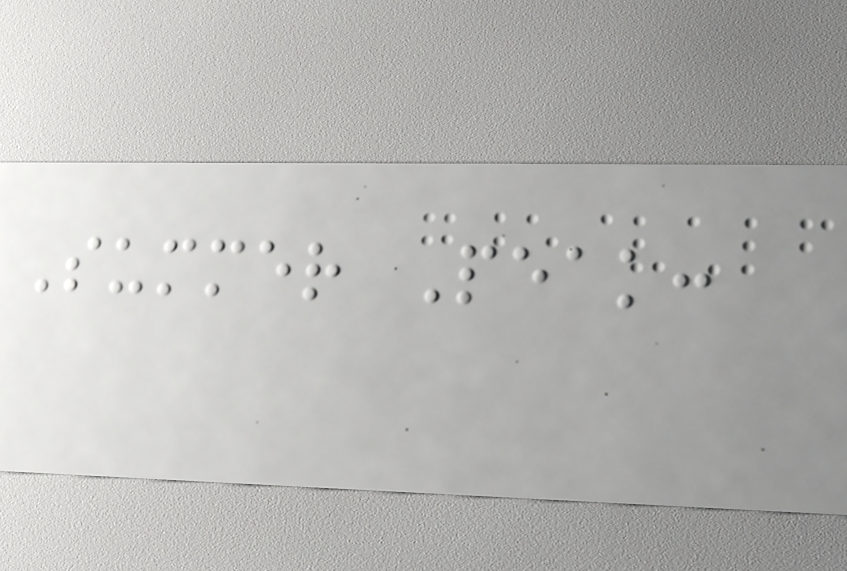Summer Peak:
